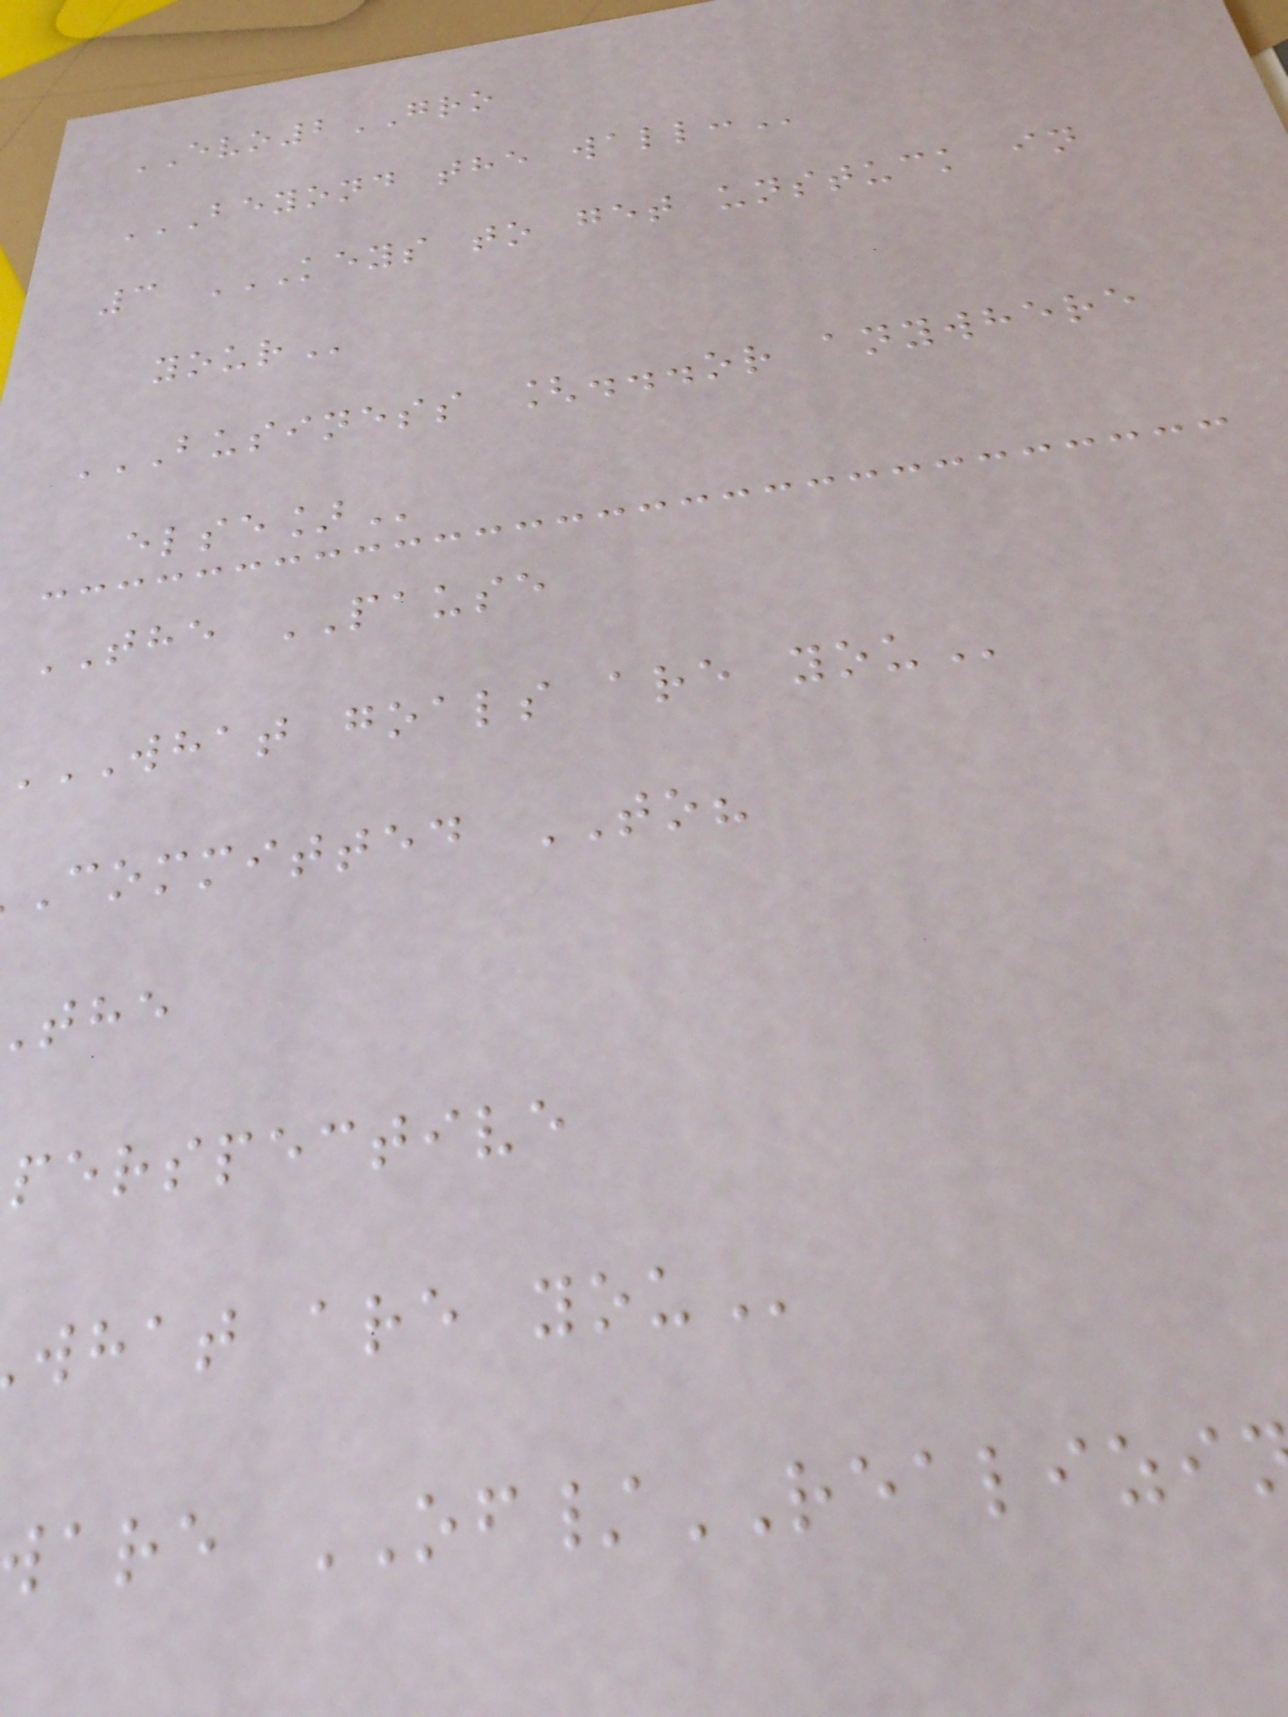EVO2GRO
BEYOND THE WALL:
3 KEYS TO GET UNSTUCK IN
BUSINESS [...OR ANYWHERE
THE PAUSE
WHAT GOALS ARE YOU
committed TO?
perspective
what are
are OF/REALIZI
